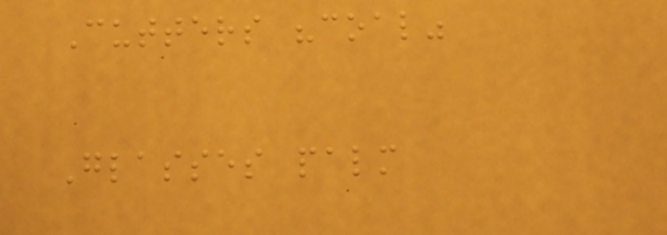Cutters "coal"
Glasses palm
